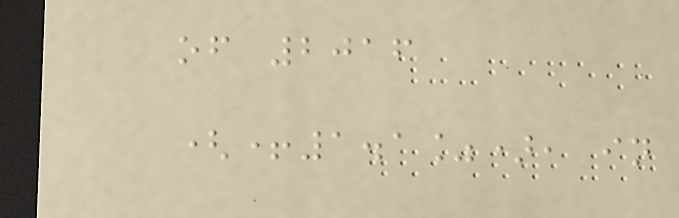of 2016
(+1.1%), in
